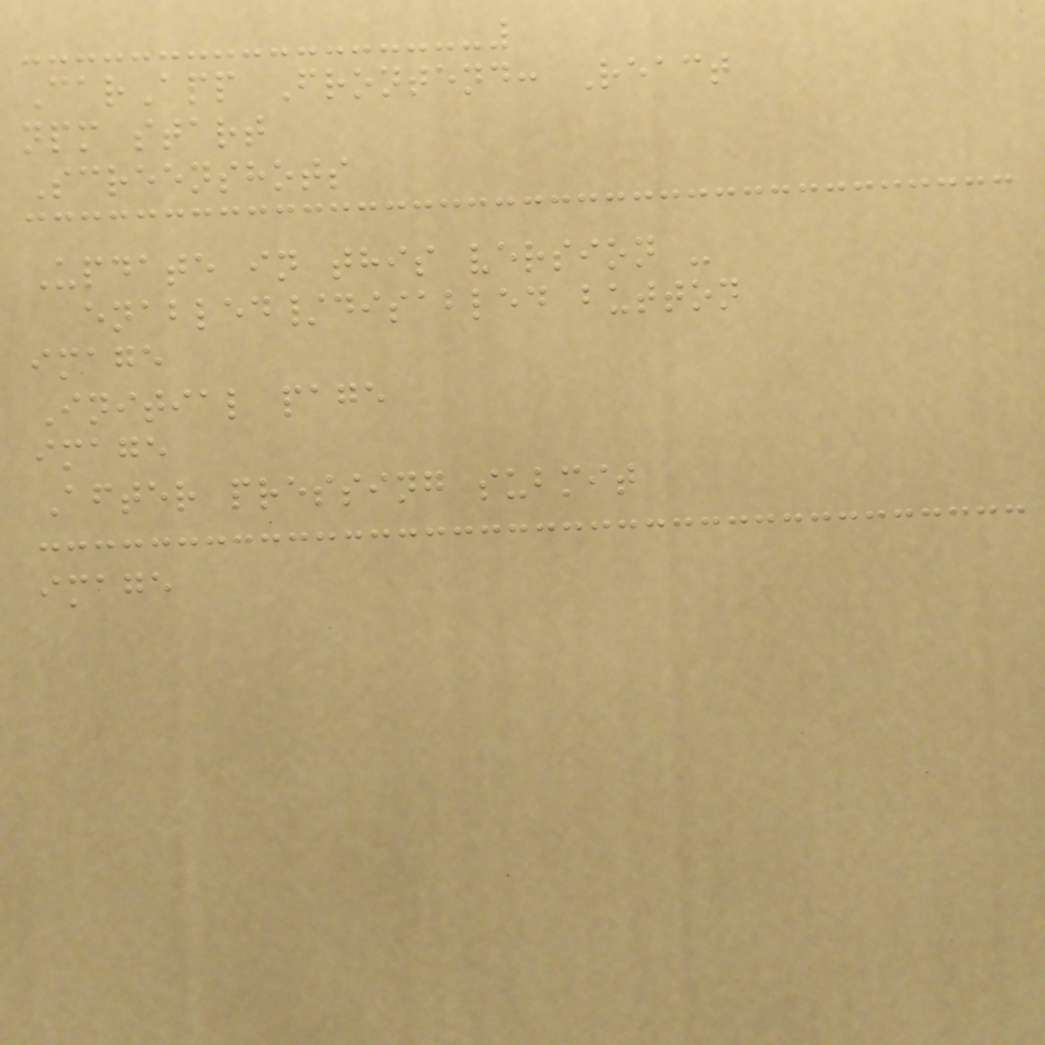CarApp Frontend: React
npm start
Screenshots
Update in this version -
enabled/disabled button
image
Initial page
image
After pressing submit
image
